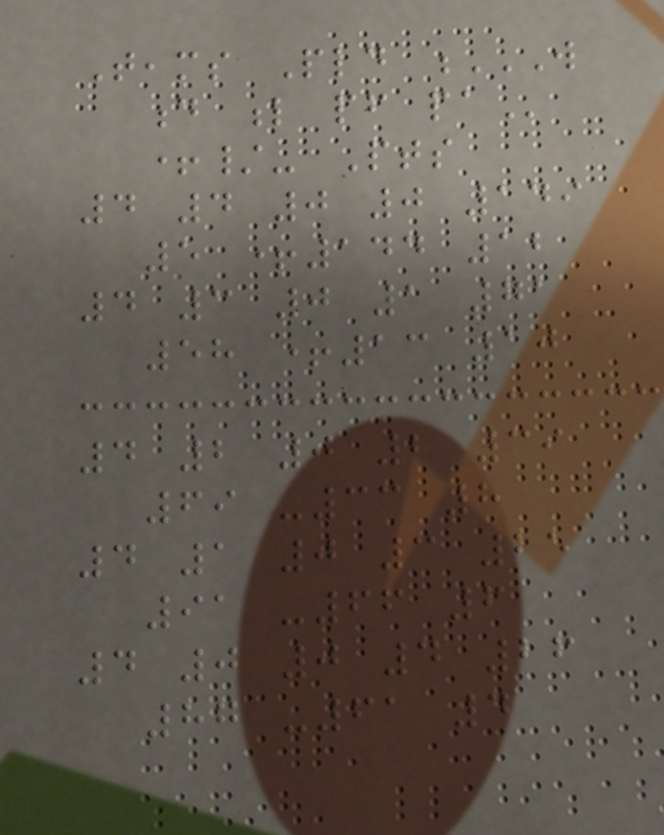Teams Pld W
D L PF PA
+/- Pts
4 4 0 0 149
5 +144 12
4 3 0 1 71
58 +13 10
4 2 0 2 39
69 -33 8
4 1 0 3 25
91 -66 6
4 0 0 4 26
87 -61 4
